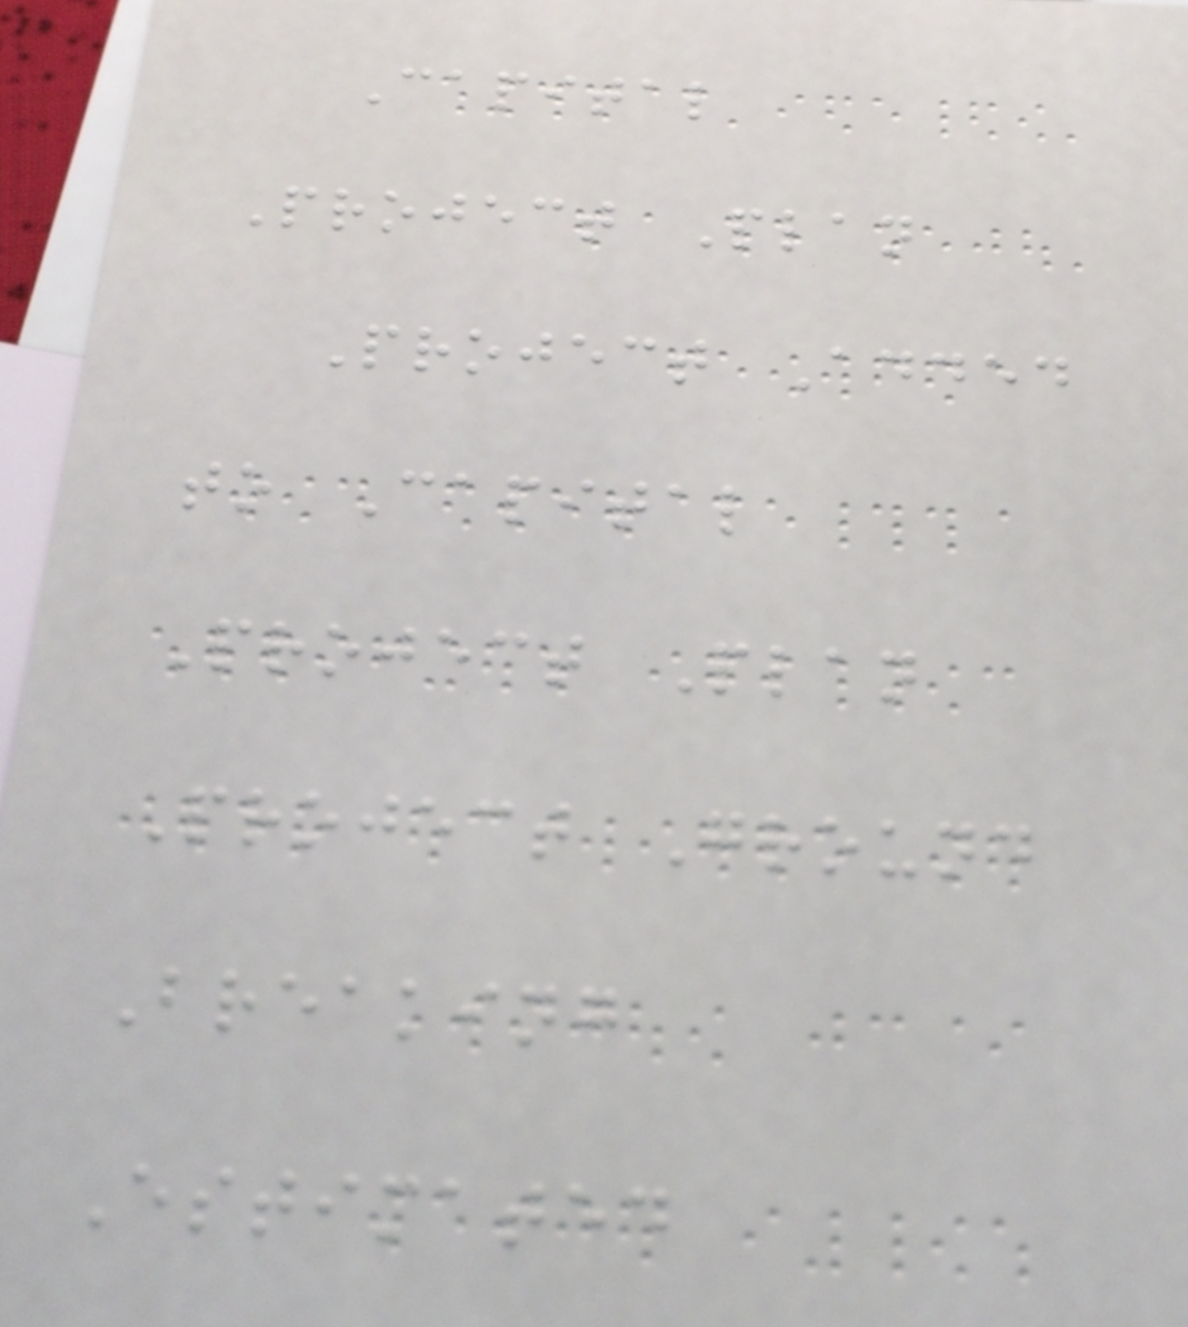Capital
Project Plan
Project Added
to Capital
Project Plan
Project Ground
Breaking
Estimated
